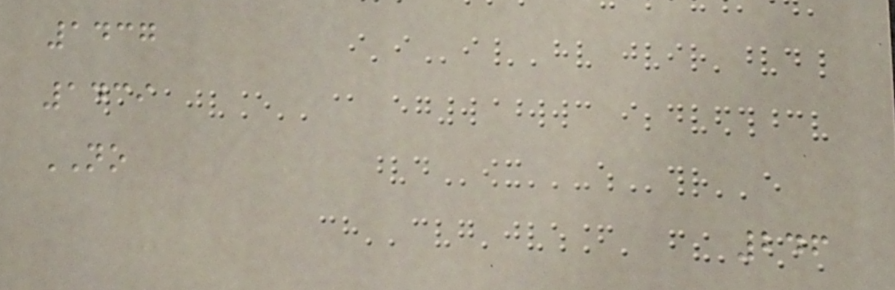1437
1439
NO
246
